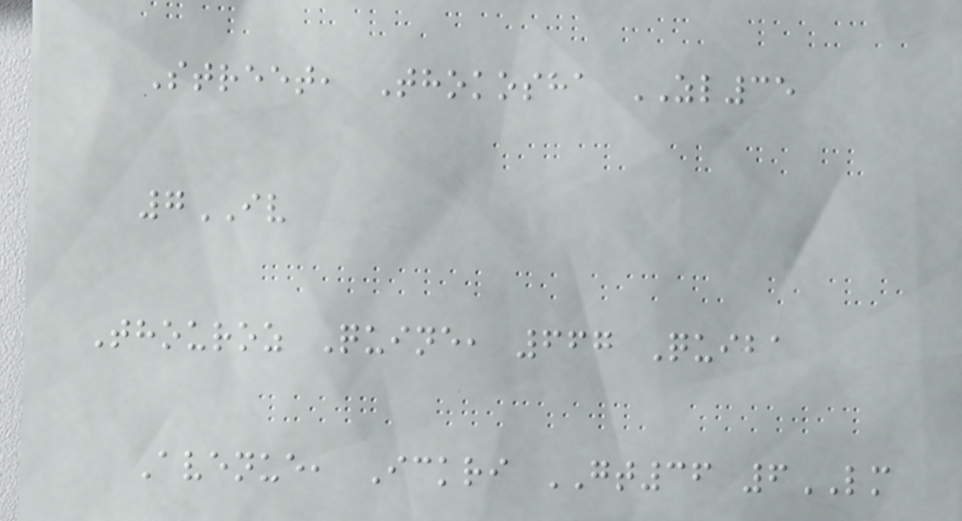Street, Thokosha ZL35
7IV
Thouroz Quine, 667 Quiba
Avenue, Ickri GT36 6LM
